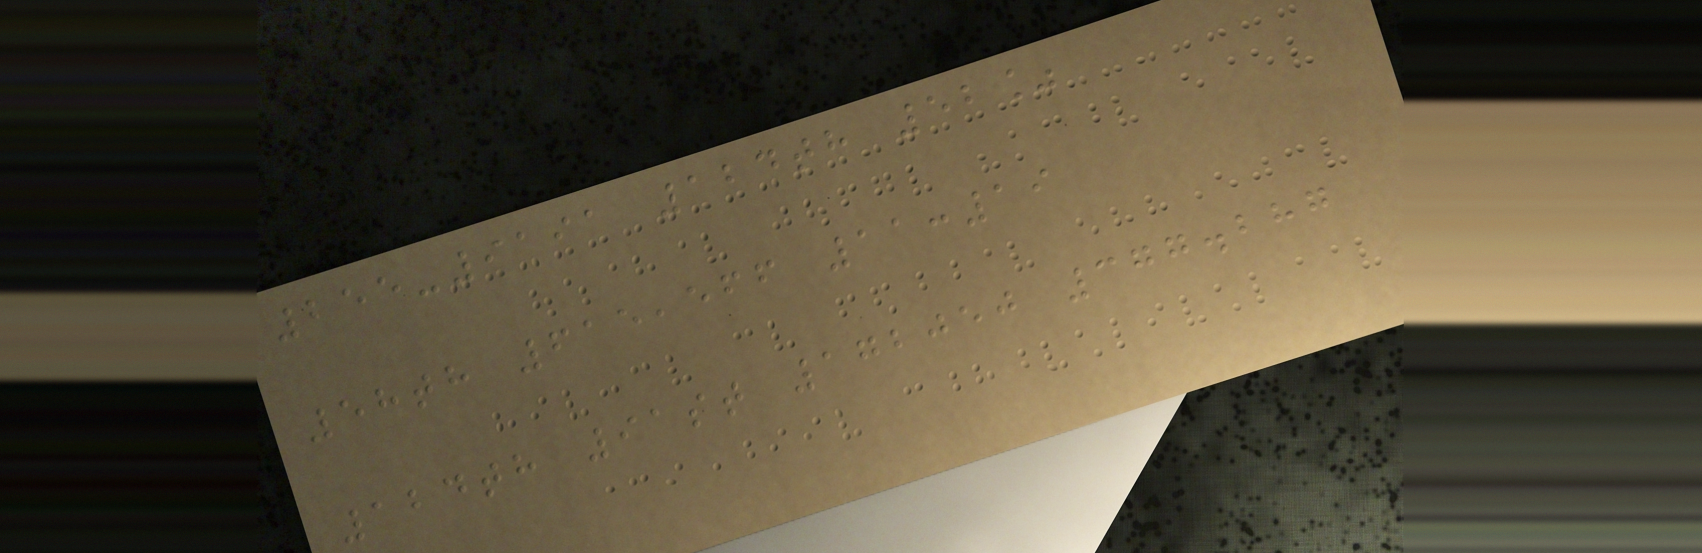255-9191 124th 52%
58th 615,566 11:19
124th 91st 172050 377.287
